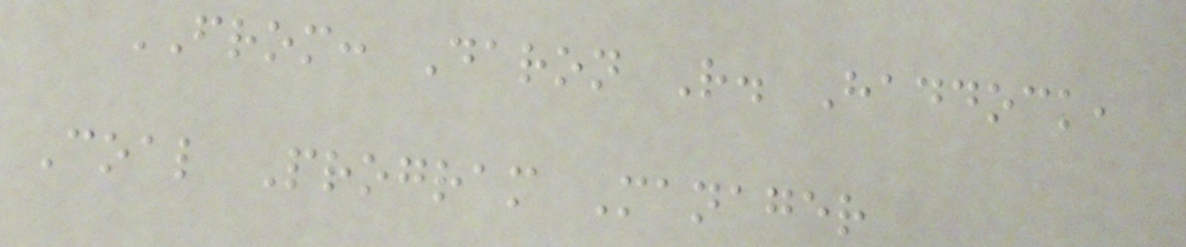FROM: Daron R. Haddock,
Coal Program Manager
